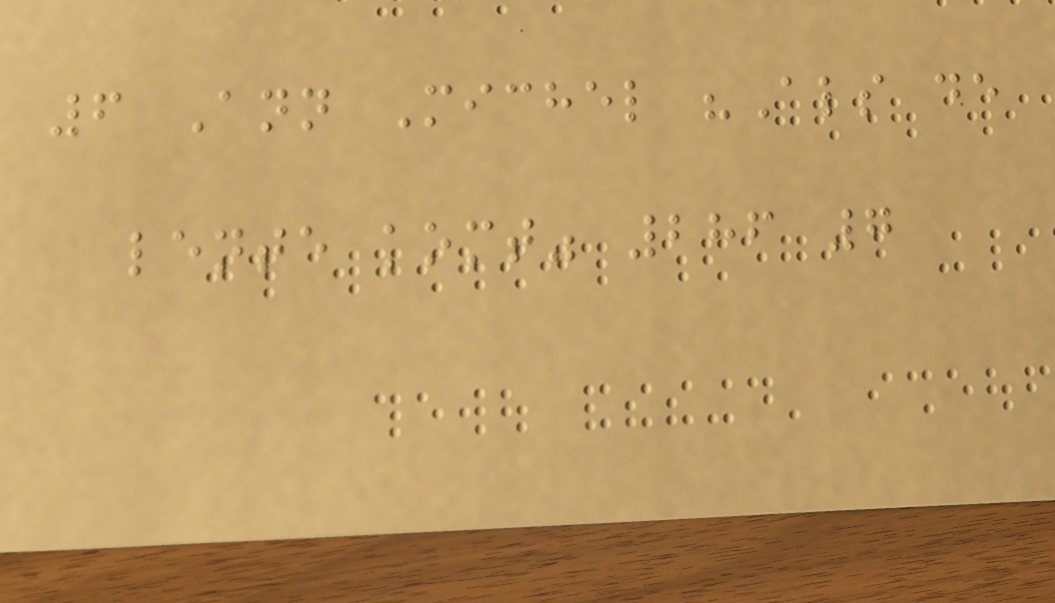6 Ann Michel "Als de
lente komt" 286 7
